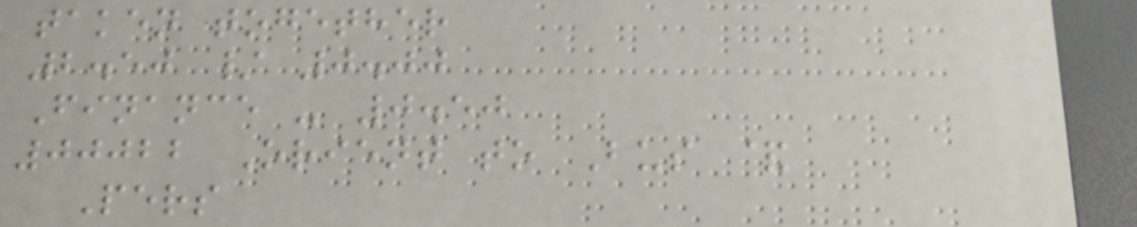taken together
2.50 / 0.00
Finance - 0.50
00022 Orient to Bus &
Pers
